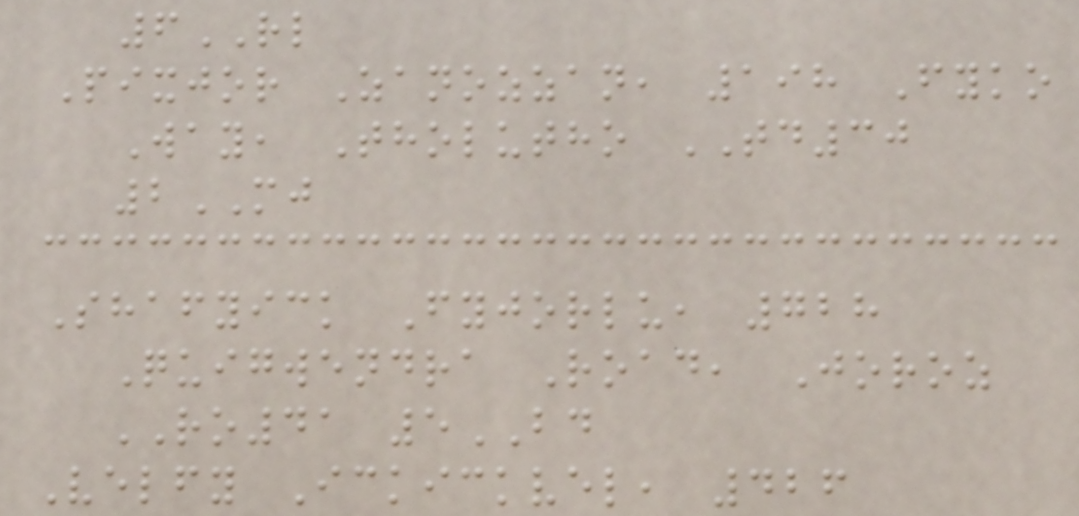6RL
Pixjor Zanozzan, 198 Fyko
Way, Tholutho TD30
2MJ
Shafyick Fyjorlu, 728
Quigwendra Road, Joroz
RO41 5BD
Velfy Ickickvel, 426
